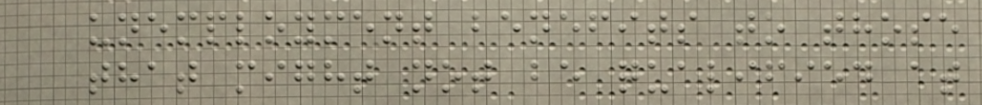unemployment benefits to those
that might not be qualified at
